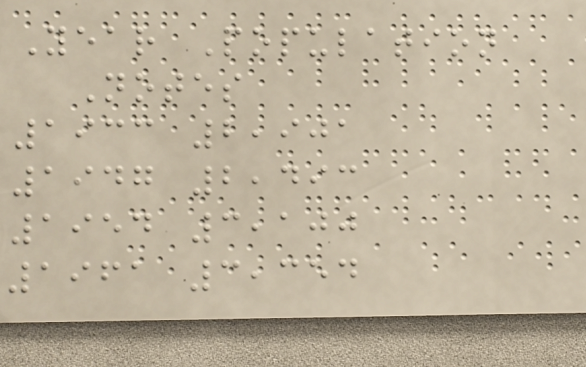Year Population
Notes
1933 2,901
1947 2,493
1954 3,100
1961 3,354
